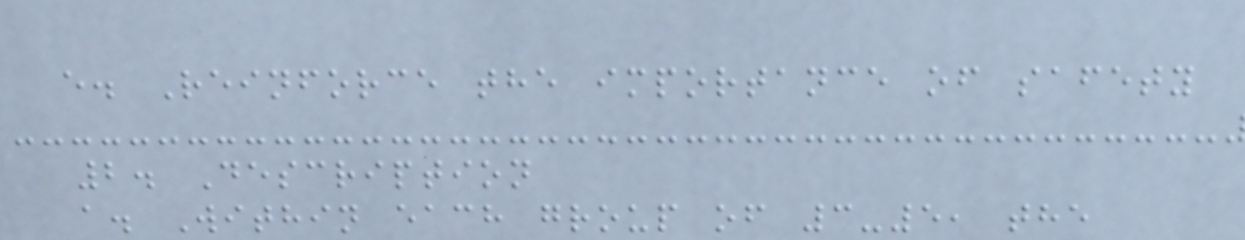e. Reinforce the importance of safety
2. Description
a. Within each group of 3-5, the
